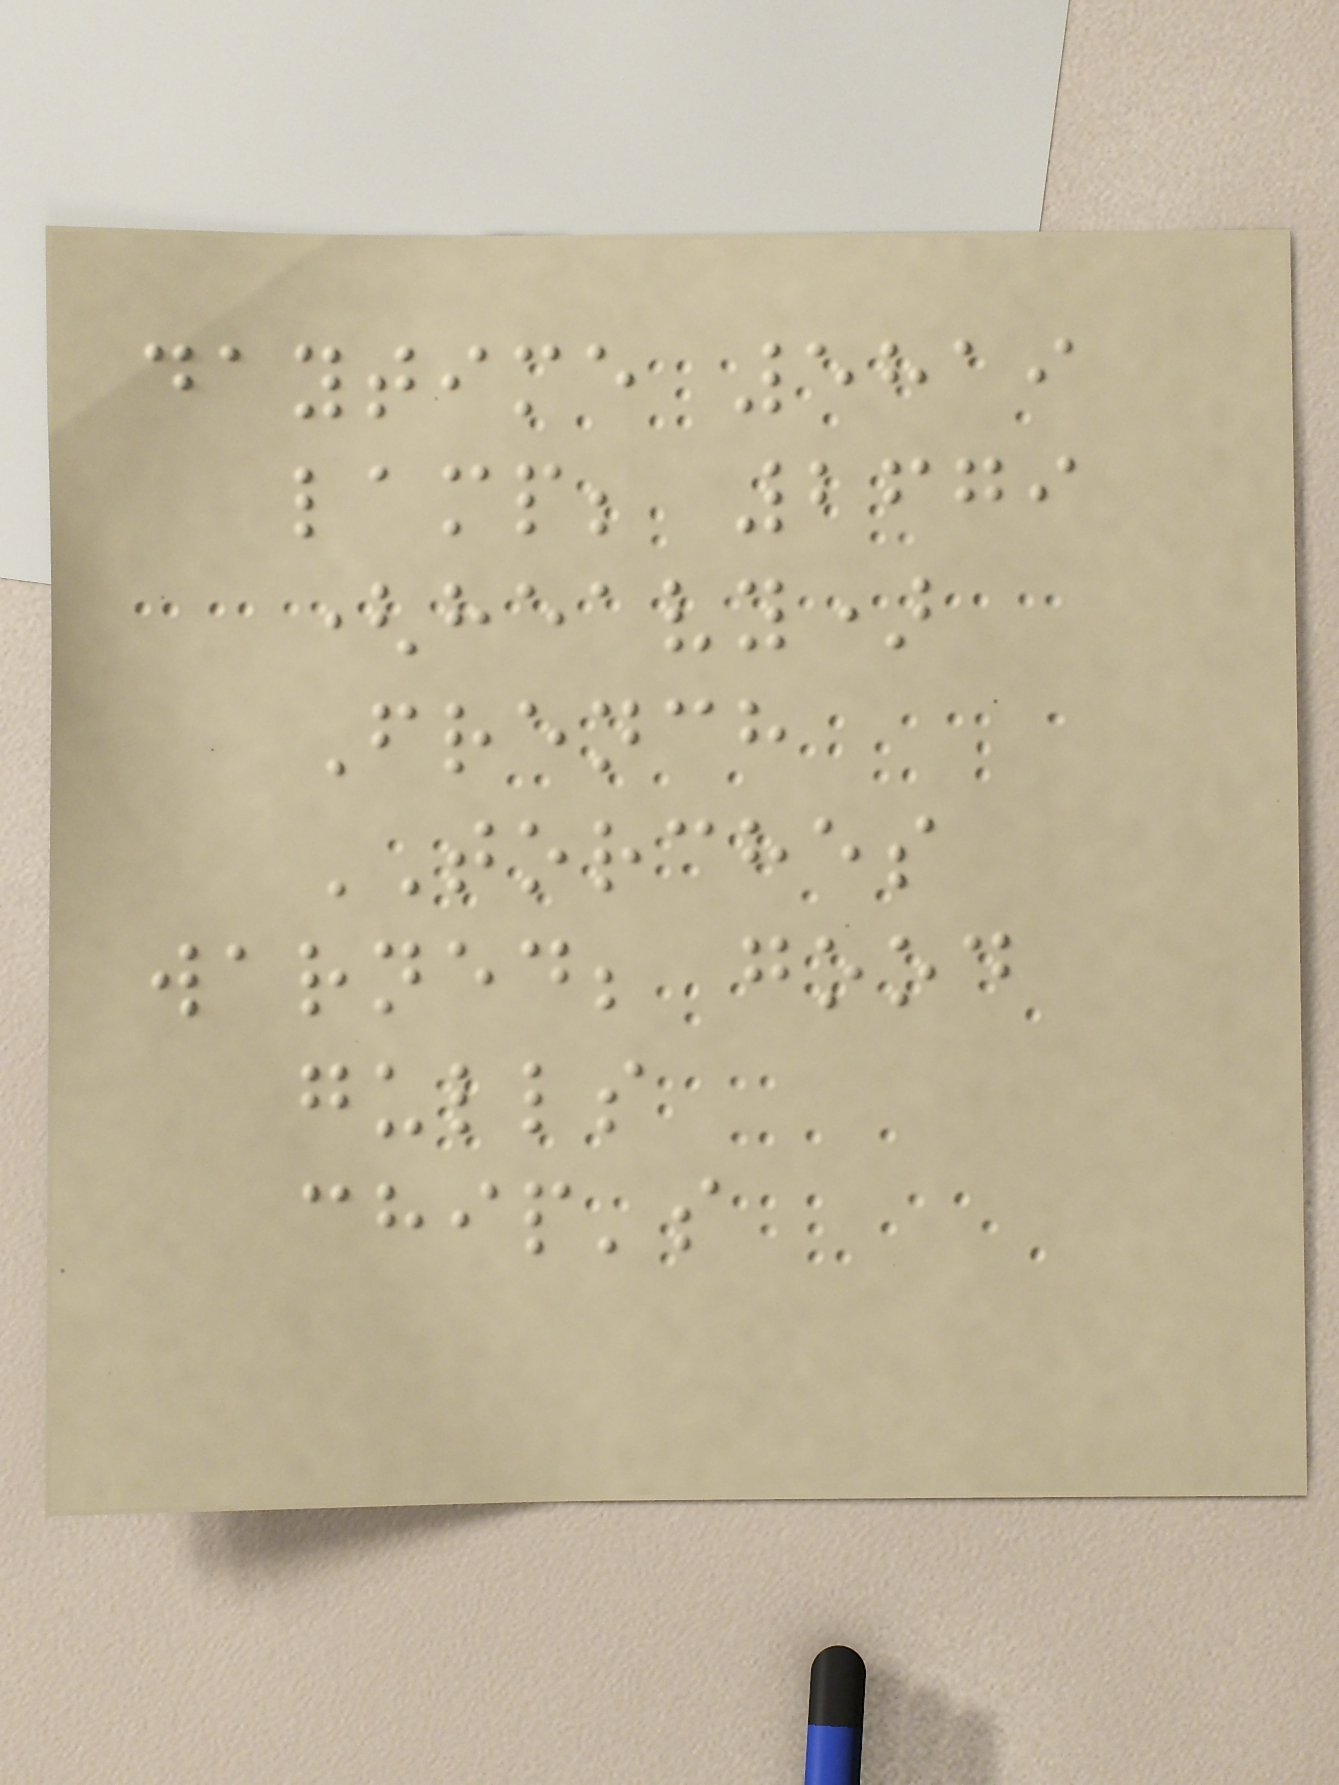daytime 5819
lamp; 2679
(heavy)
French
TORCHES
warned; good
gulls
chip's
